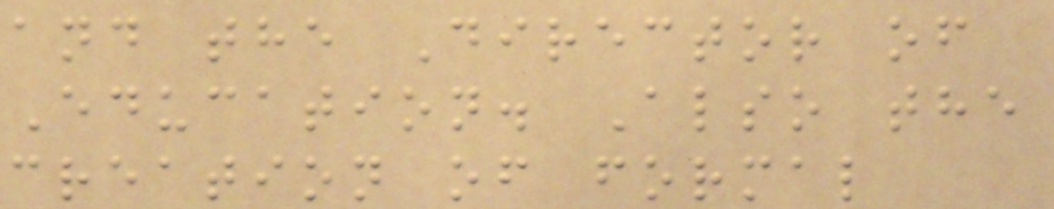and the Director of
Education. Also the
creation of formal
